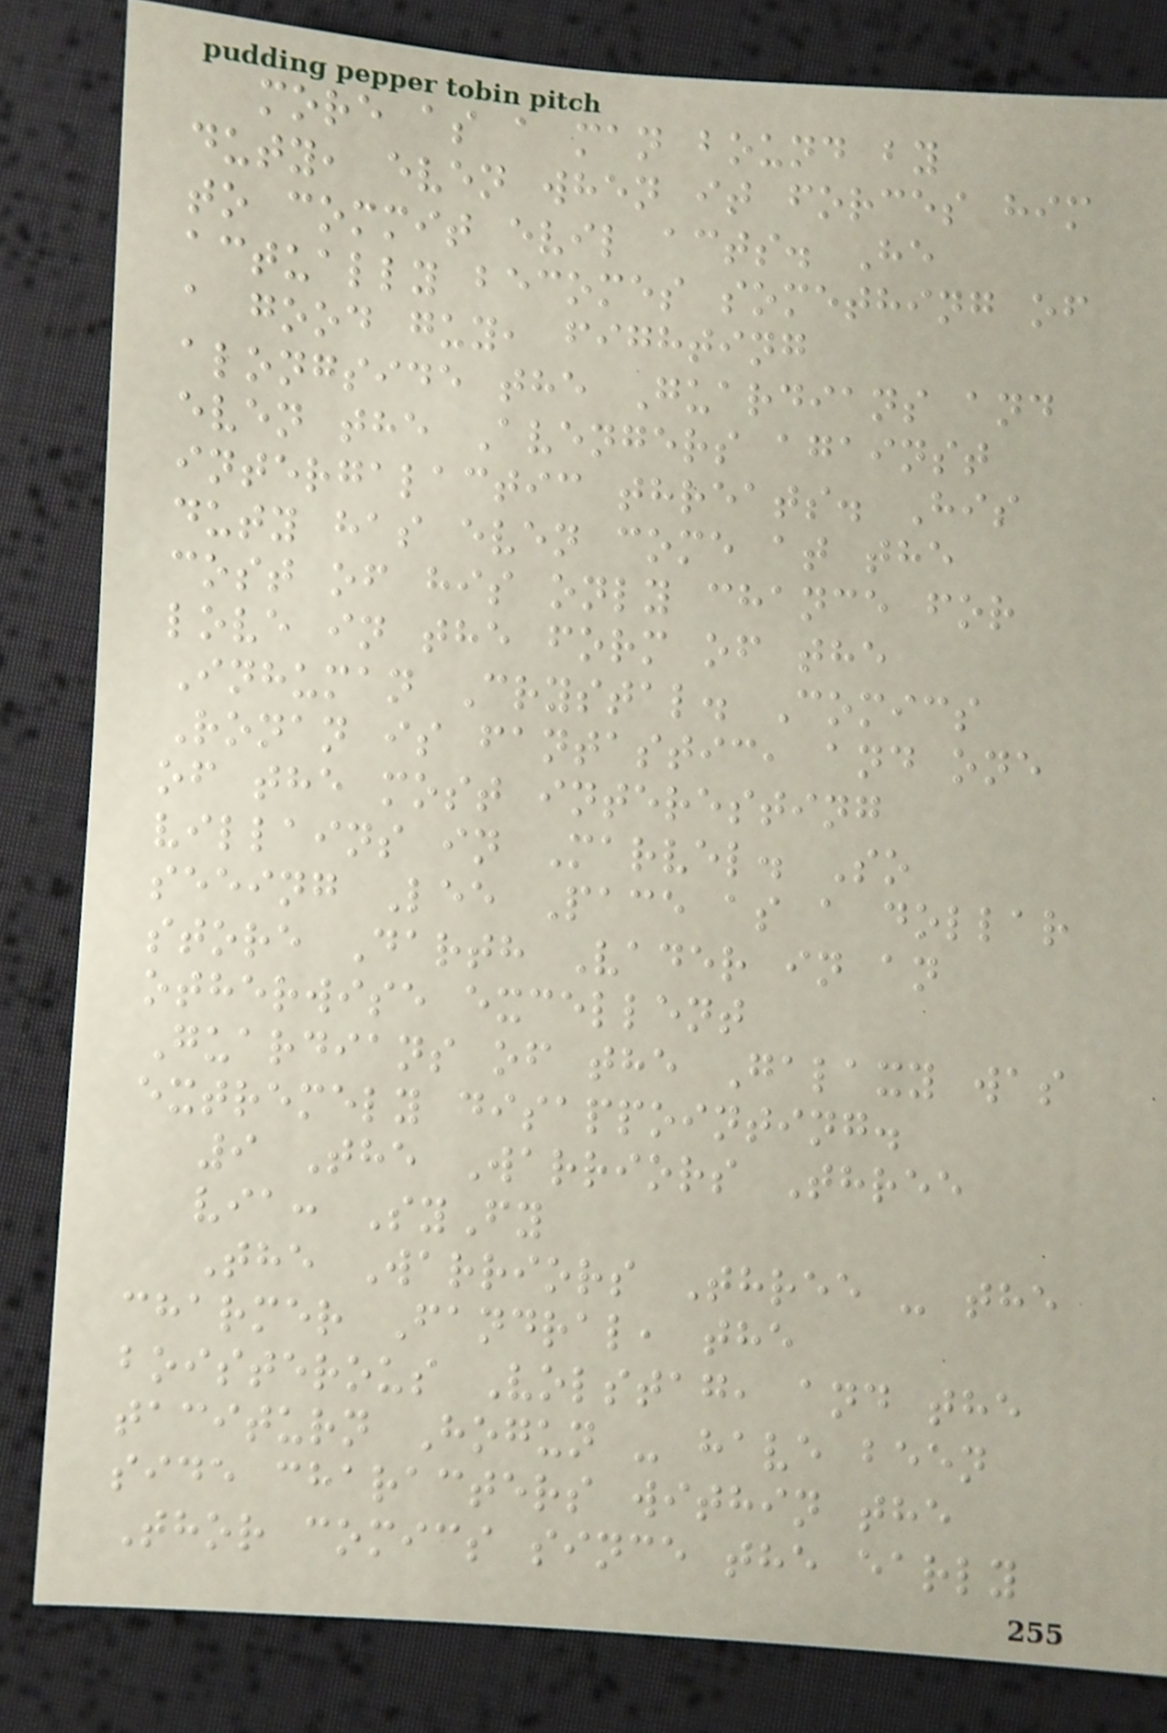more as a man bound by
duty, even when it forces him
to commit evil acts. He
actually becomes something of
a good guy, fighting
alongside the Guardians and
even the Avengers against
intergalactic threats. His
duty has even come at the
cost of his only chance for
love in the form of the
Inhuman Crystal. Comics
Ronan is fantastic, and one
of the most interesting
villains in Marvel. So
seeing Lee Pace as a dollar
store Darth Vader in an
otherwise excellent
Guardians of the Galaxy was
extremely disappointing.
9 The Warriors Three
via: SyFy
The Warriors Three - the
charmer Fandral, the
boisterous Volstag, and the
taciturn Hogun - have been
side characters within the
Thor comics since the early
